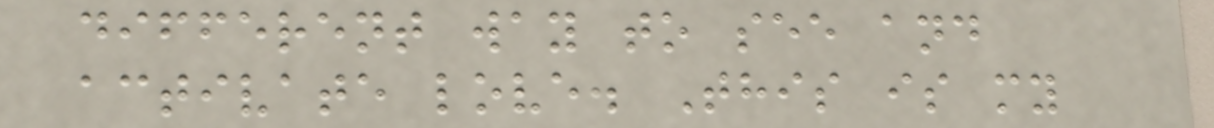different way to see and
activate love. This is my
